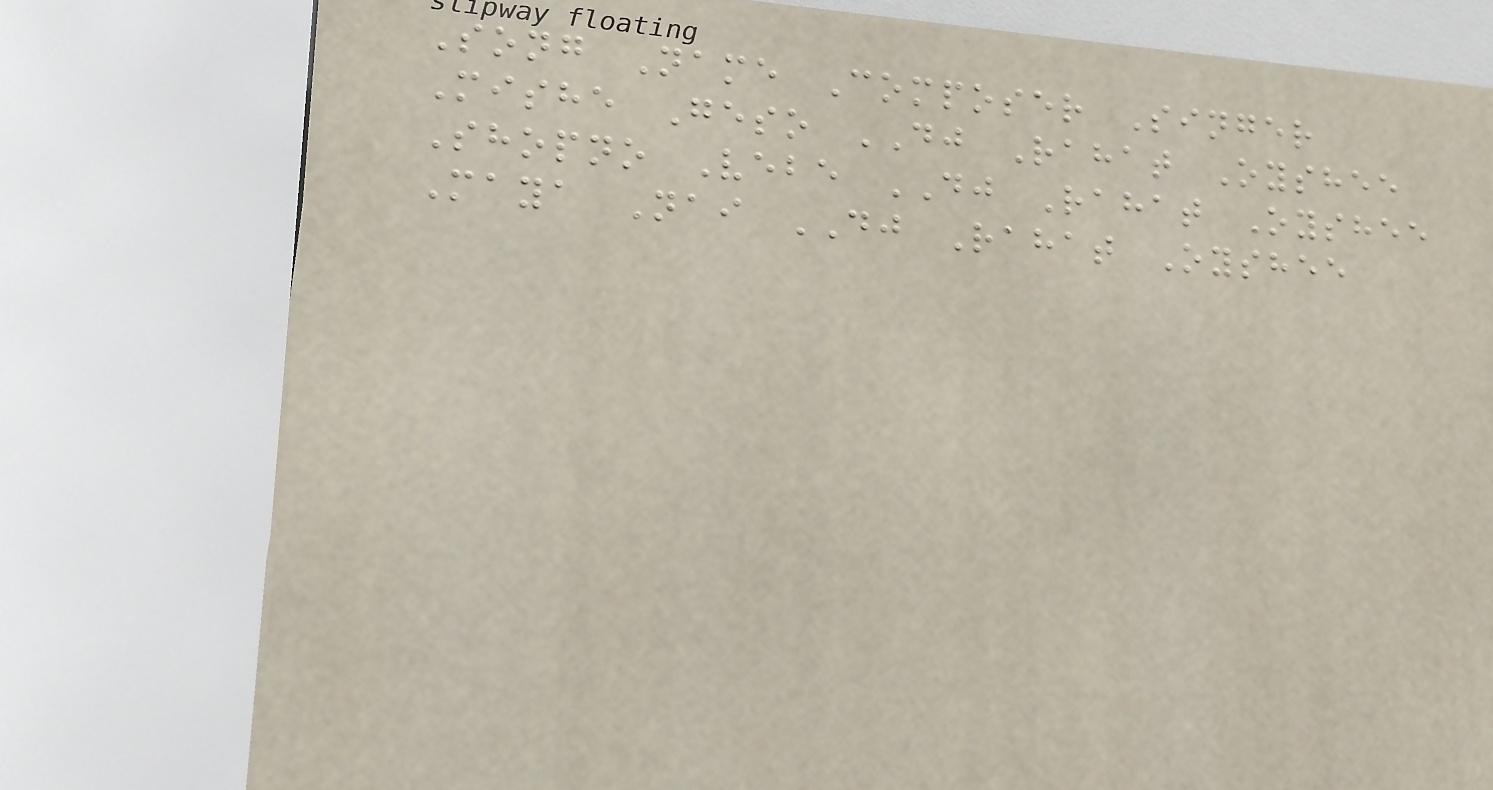Song Name Composer Singer
Mishe Geso DJ Rahat Oyshee
Shopno Vebe DJ Rahat Oyshee
Maya Nai DJ Rahat Oyshee
